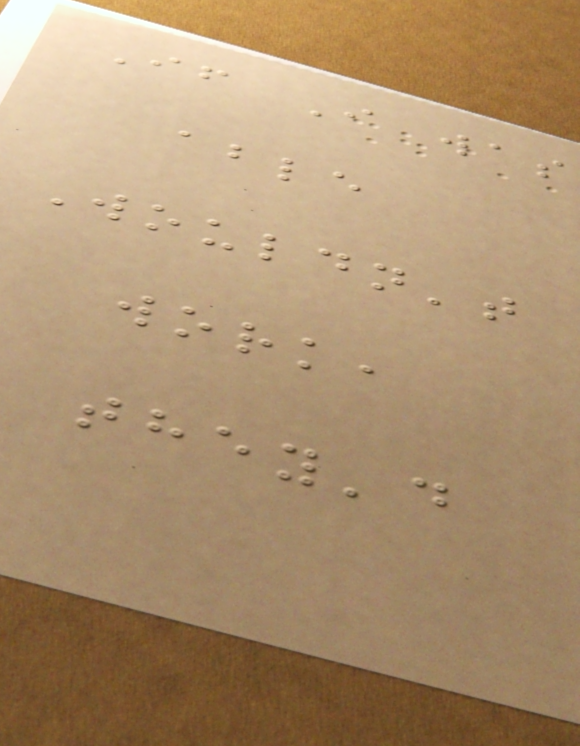If I was
able
Wouldn't
work,
they'd
